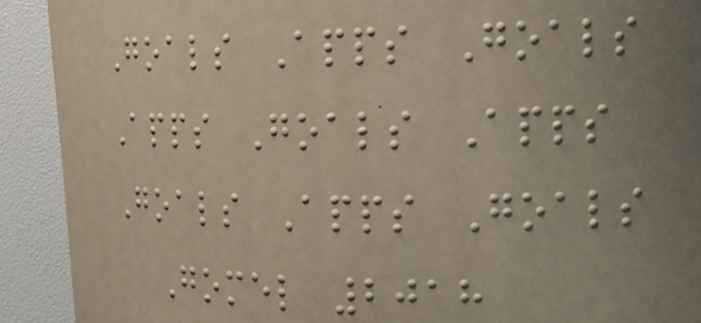Goals Apps Goals
Apps Goals Apps
Goals Apps Goals
Gomel 2018
